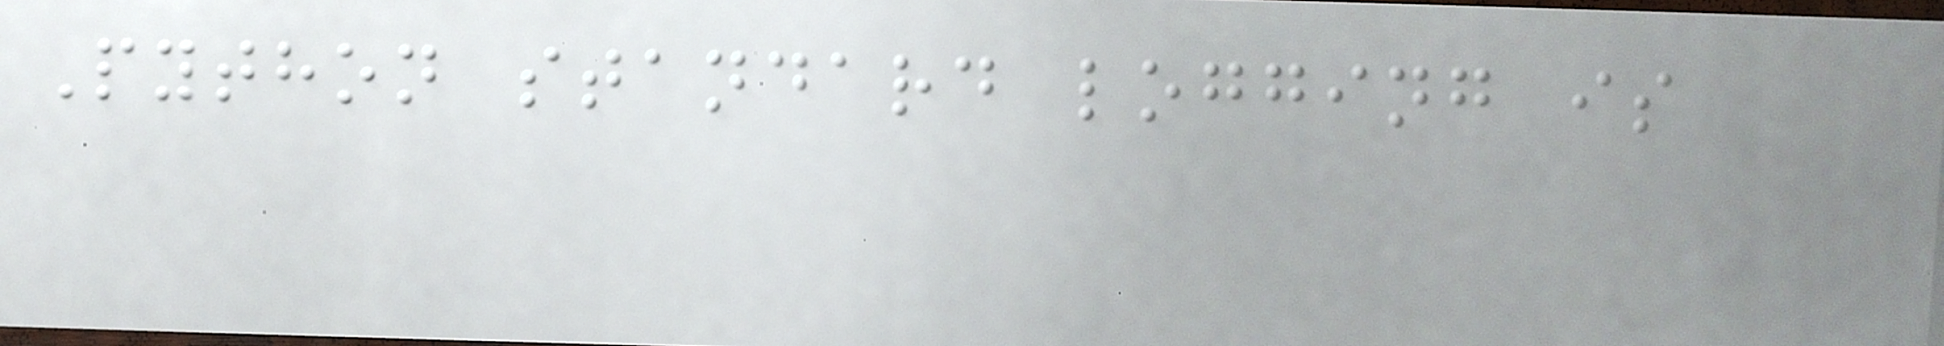Python standard logging is
